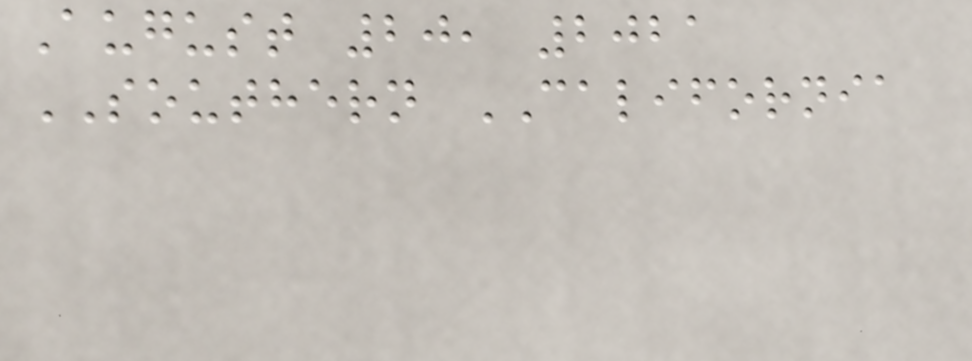August 20, 2021
SOUTHERN CALIFORNIA
